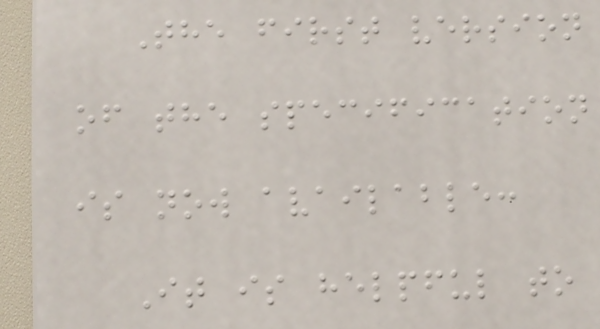The first version
of the specification
is now available:
It is helpful to
